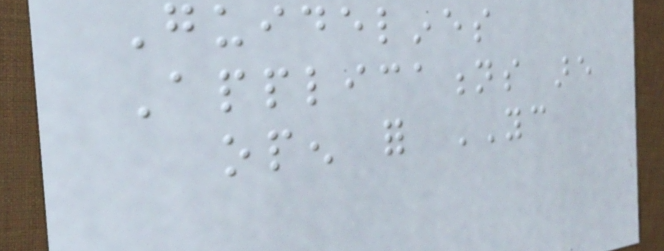Guidelines
Applications are
open for YC
